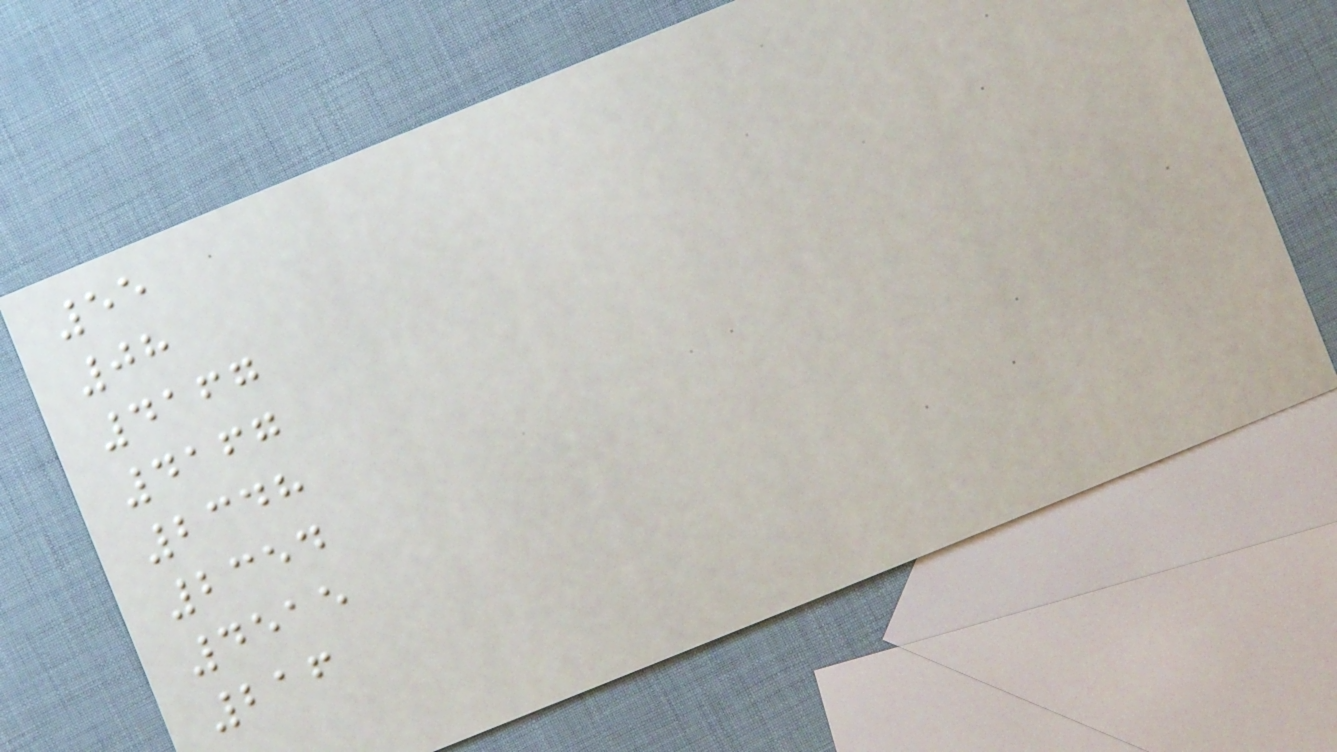55
08
4167
4167
2348
2354
4515
216
